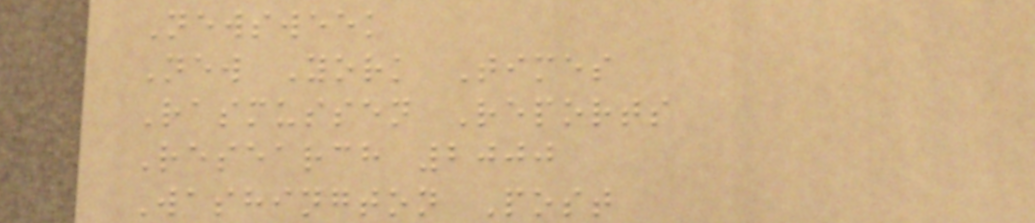Newsweek
New York Times
Rasmussen Reports
Research 2000
Washington Post
